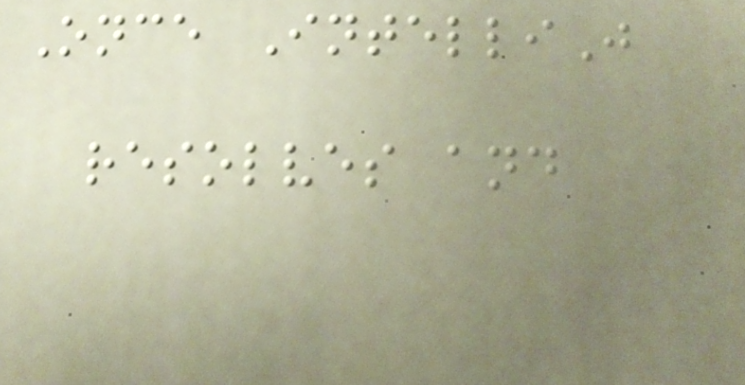Once IntelliJ
resolves and
